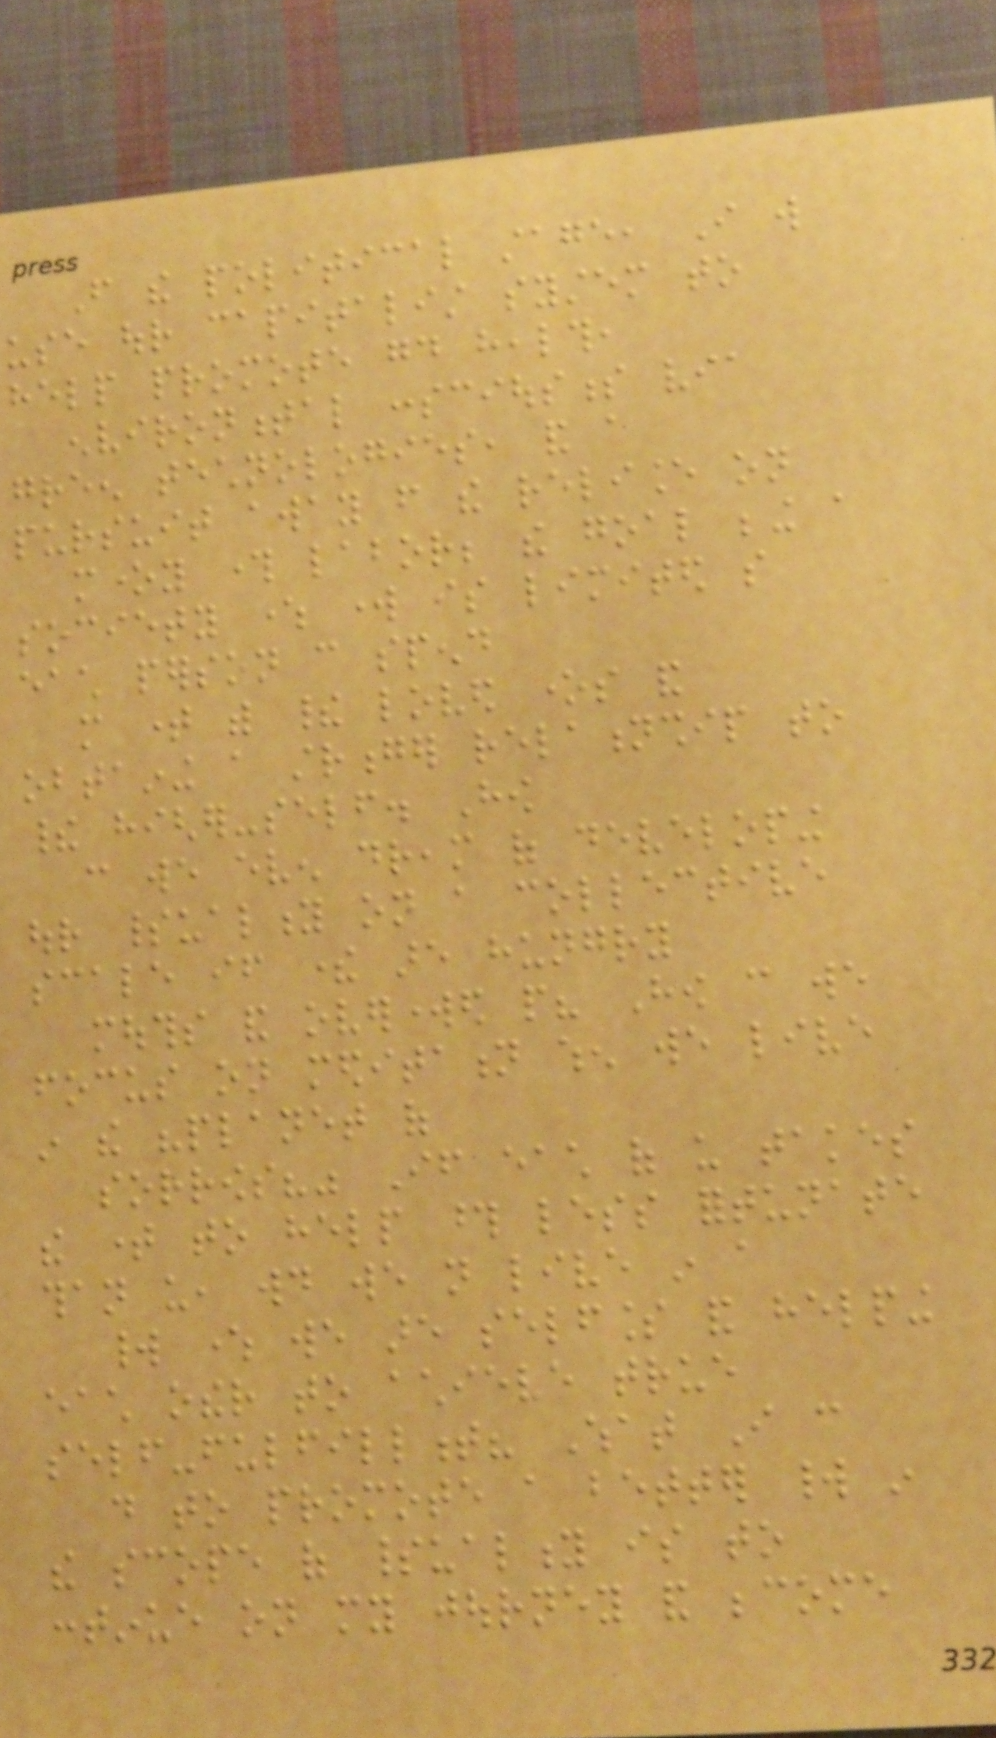From the political stage, I will
use our capitalist system to
help promote good health,
environmental consciousness via
green technologies, and a
pursuit away from the reliance on
money through labor; the goal being a
society where work is limited so
each person can spend
more time with their loved ones and
obtaining a stronger relationship to
their higher-self. How
can we even dream of developing
our spirituality on a collective
scale if there are hungry
mouths and overworked people? How can we
focus on meditation when we live
in the "planet of
sorrows?" If each of us takes
the time to help those less fortunate
than us, would we not live in a
world where we are selfless and helping
each other to achieve true
self-fulfillment? What I can
do to promote a better world in
the scope of spirituality is to
continue on my journey and become
